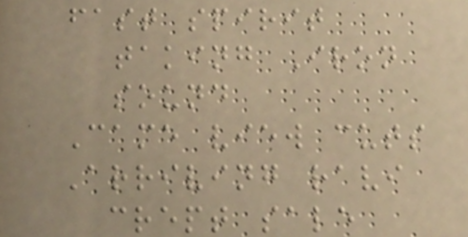fast spirit
taking Iron
sound
Came view cuts
Arriving ravi
crept sale
